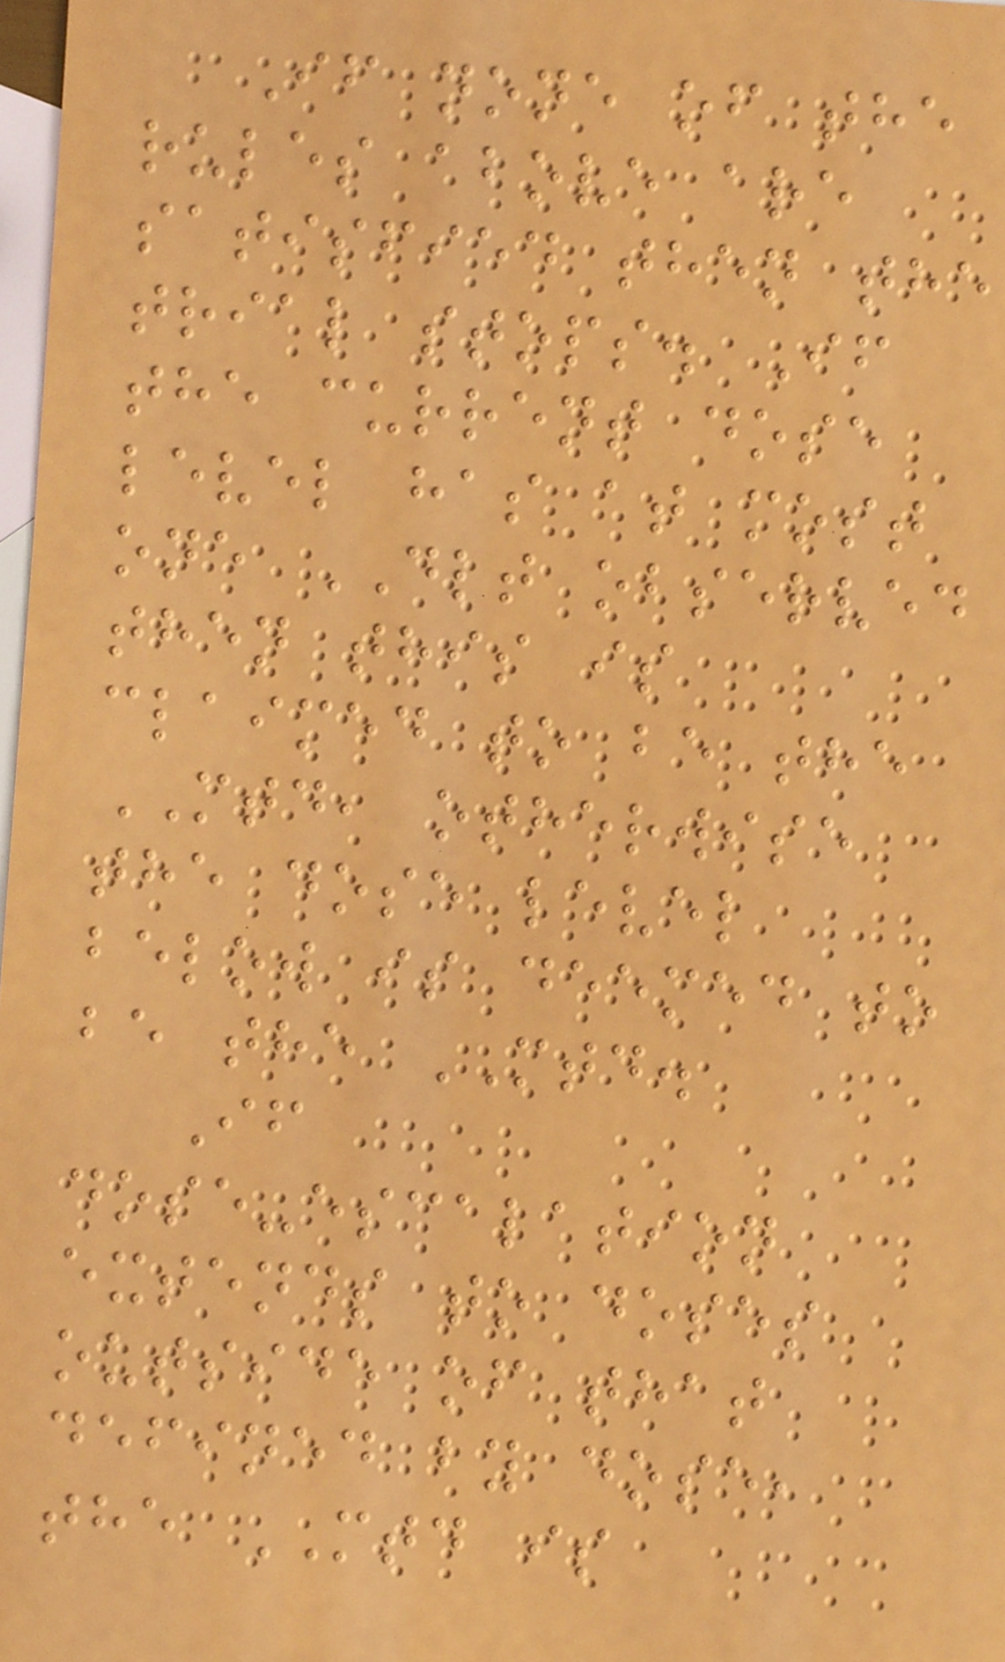If none of the
rules above are
satisfied then the
trial stops. If
the current dose
level has at most
one DLT observed
then this is
claimed to be the
MTD, otherwise
the dose level
below is deemed to
be the MTD.
If
dose-escalation
extends to doses
outside of that
defined by dose,
the MTD is
